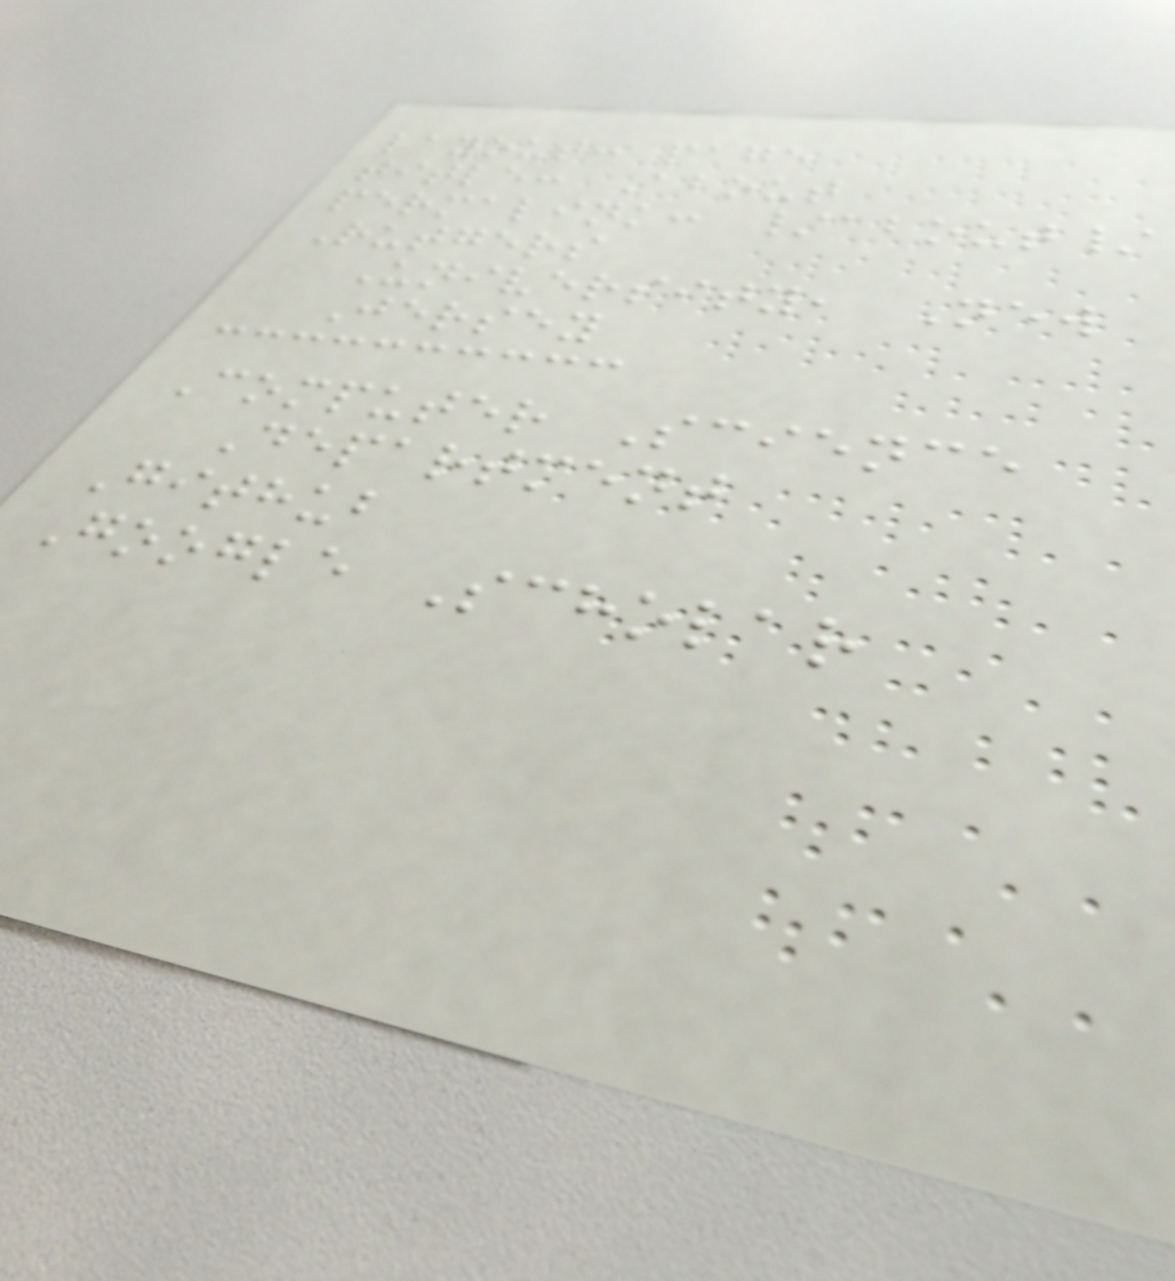layout: page
title: About
permalink: /about/
Rutgers
University, New
Jersey
Computer Science
Department
Github
Google Scholar
